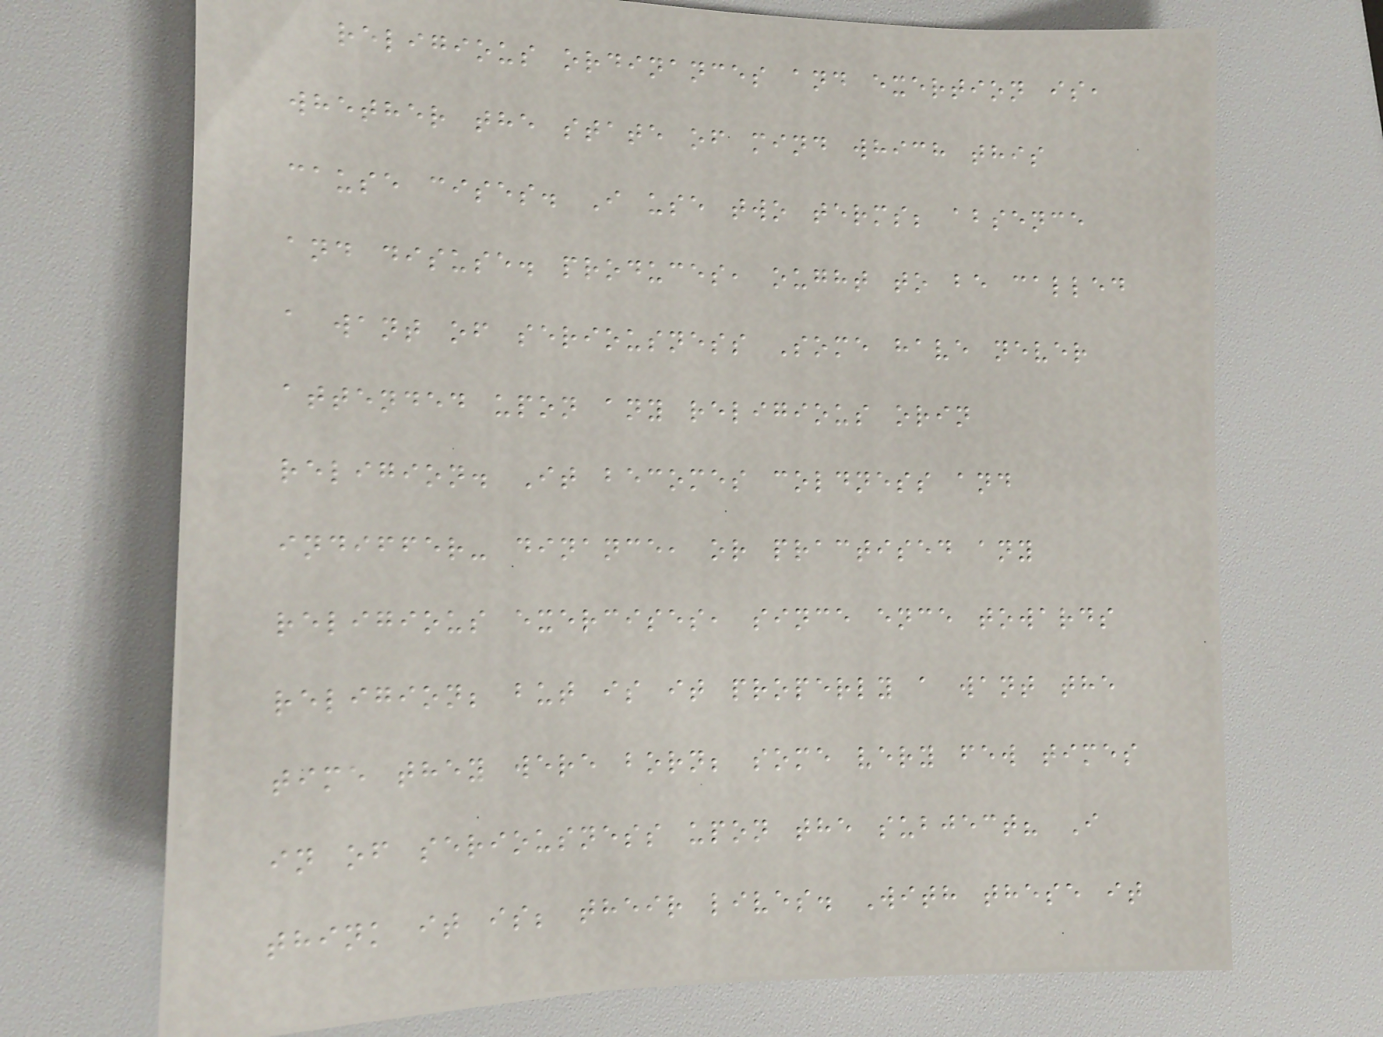religious ordinances and exertion is,
whether the state of mind which this
cause cises. I use two terms; absence
and disuse. produces, ought to be called
a want of seriousness Some have never
attended upon any religious orin
religion. It becomes coldness and
indiffer- dinance, or practised any
religious exercises, since ence towards
religion; but is it properly a want the
time they were born; some very few times
in of seriousness upon the subject? I
think it is; their lives. With these it
